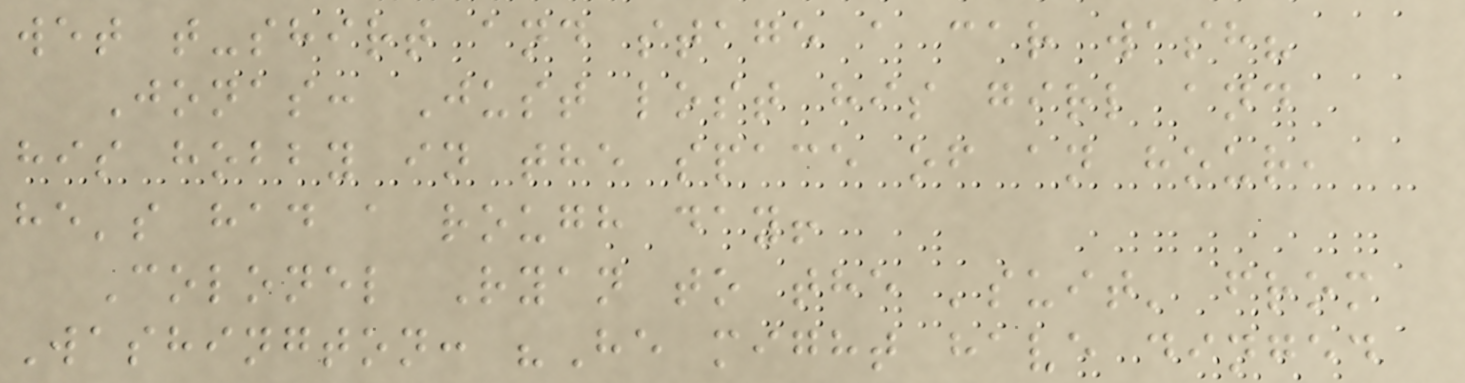wet t-shirt and stage a car wash?
Jonas: Just lost his girl and
his hobby in the space of an hour,
he's had a rough day!
Colonel Ryan to the 'suit' from
Washington: "He might have dinged
